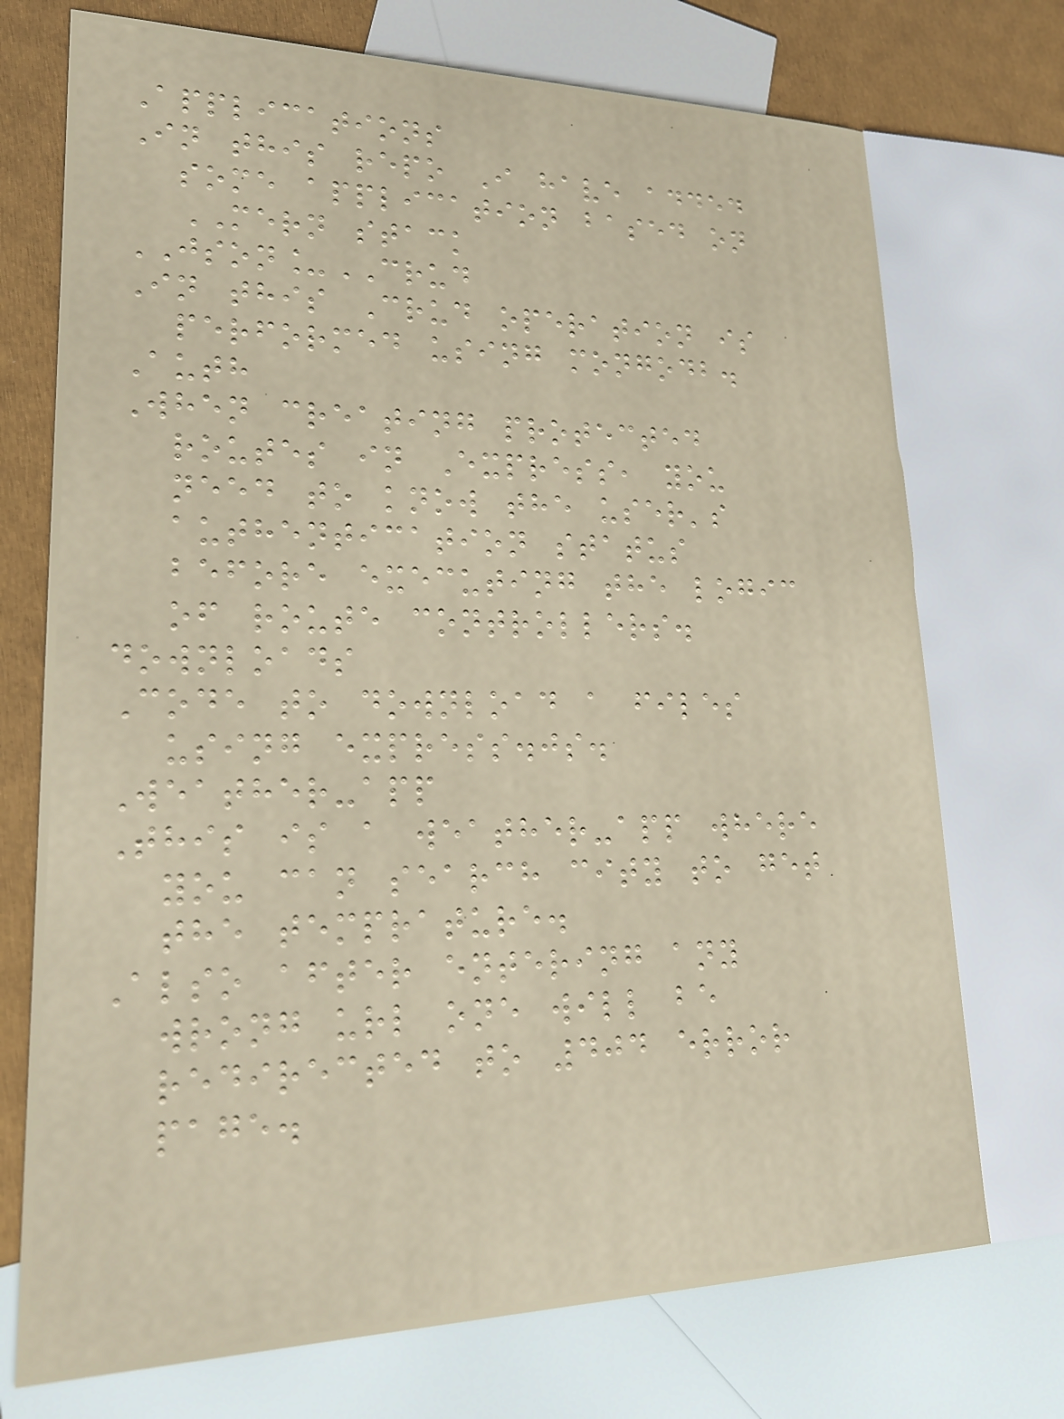Applications
In this repo I have added
some application based on
MERN stack
JSON_CRUD
In this Crud operation is
performed using mongodb.
Auth
When creating protected
routes in Express, you
need to know the user's
authentication status
before executing the logic
of route controllers.
downloads
Code to download a files
using express.js.
Weather-app
This is a weather-app where
you can search city to get
the temprature.
Also after entering any
wrong url one will be
redirected to 404 error
page.
